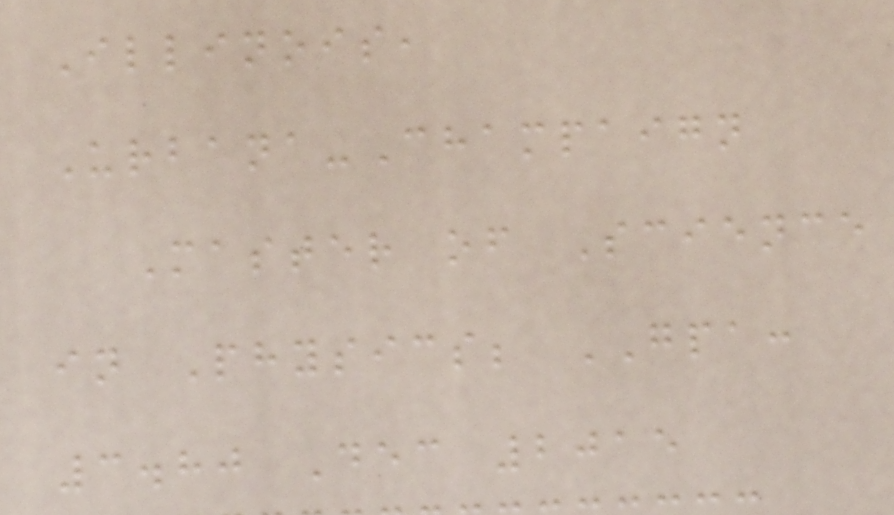Illinois,
Urbana-Champaign
Master of Science
in Physics; GPA:
3.80 Dec 2015
